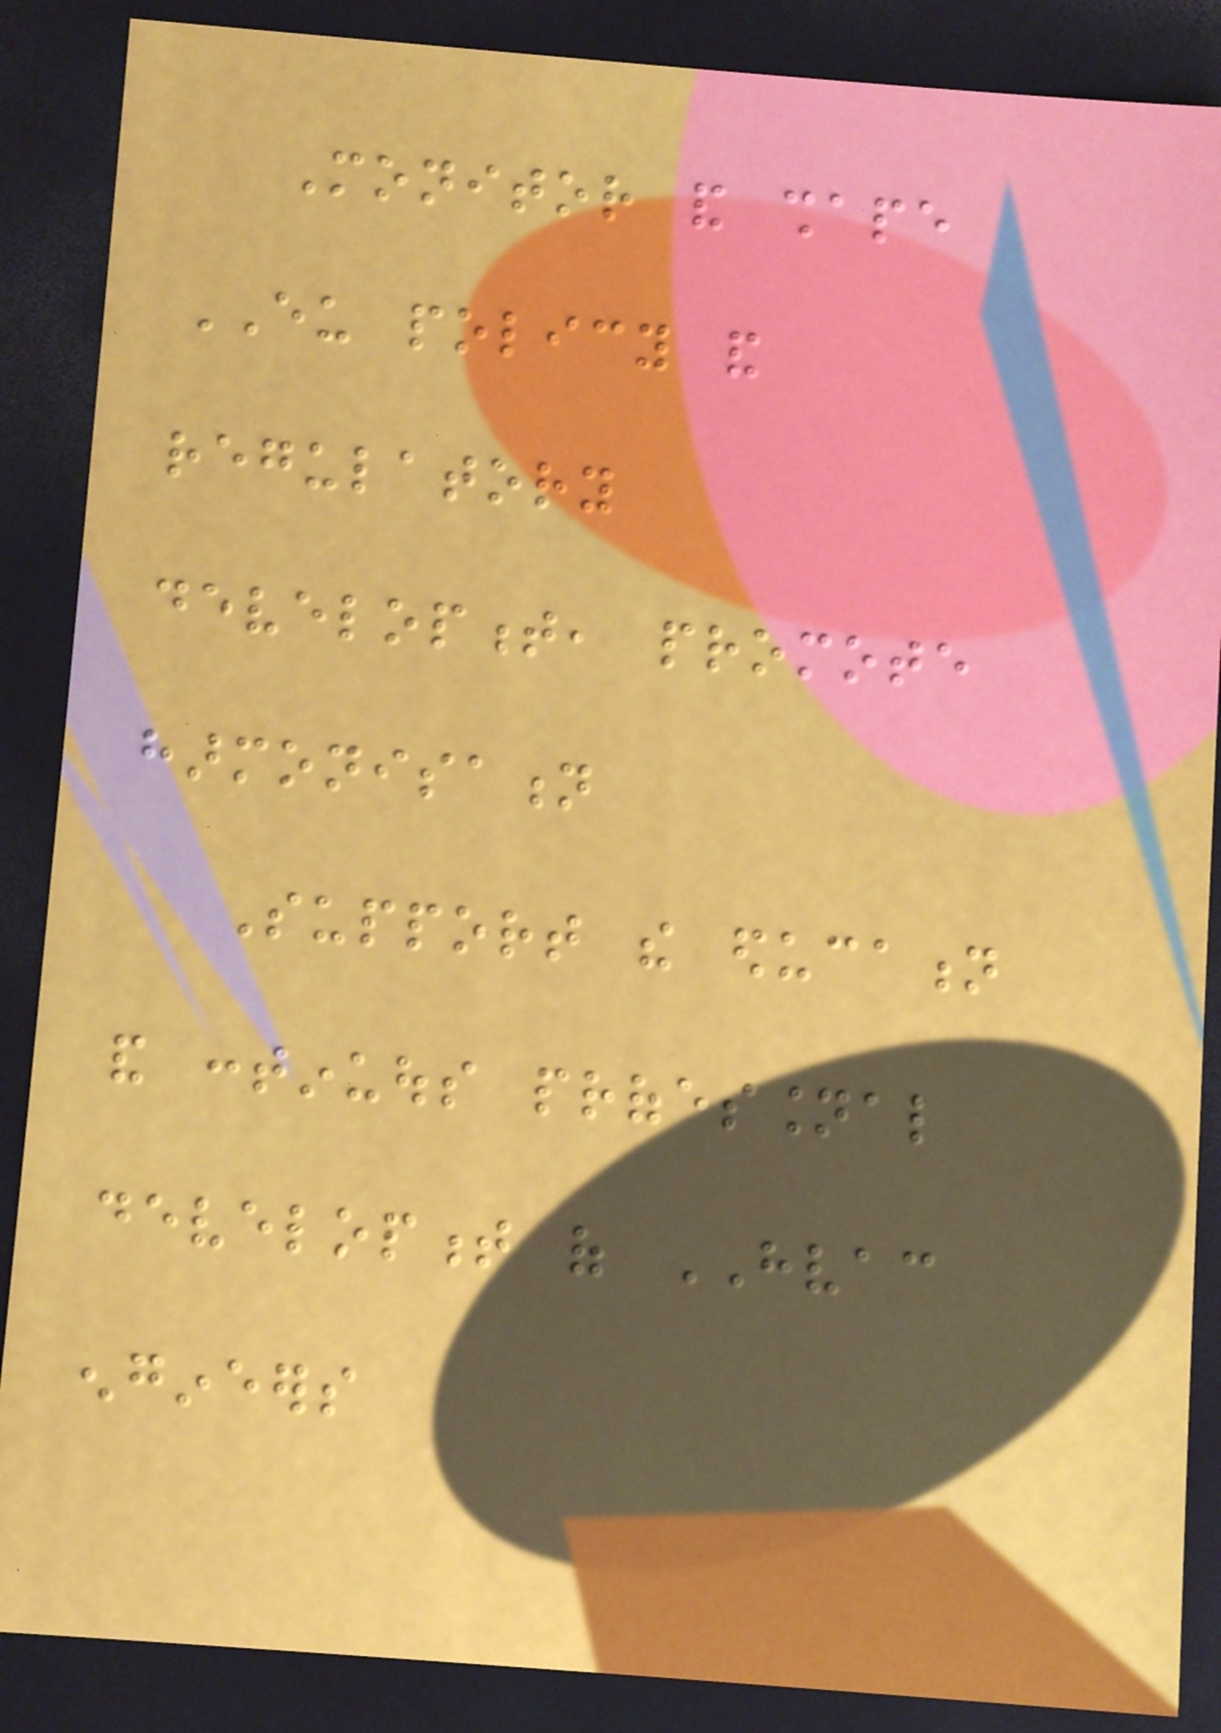Monitor and shape
EU policy and
regulatory
development, promote
harmonisation
Support the education
and continuous professional
development of HVAC
engineers
